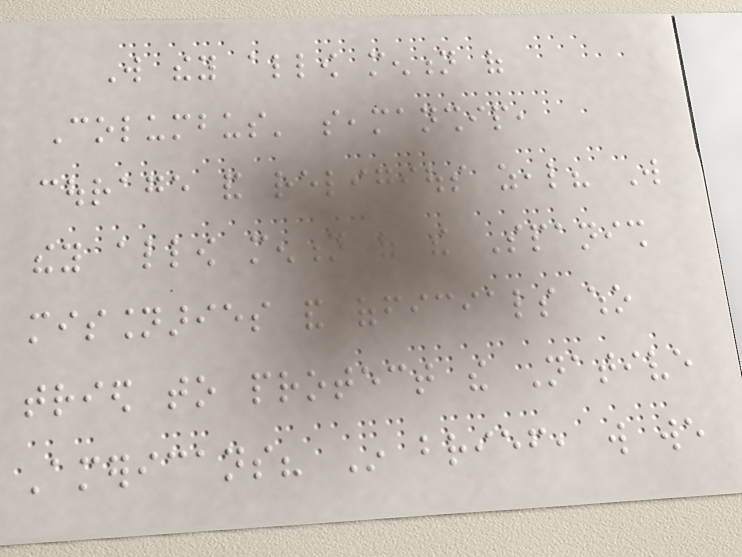Will they allow mention of
Columbus' seamanship,
courage and religious zeal? Will
they allow mention of the Spanish
missionaries and officials who
tried to protect the Native
Americans? In brief, will we
